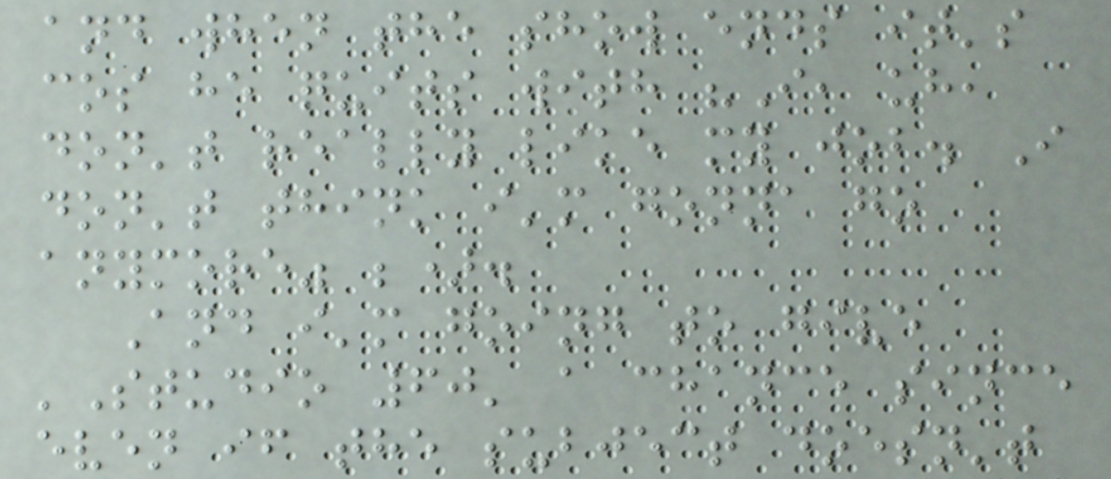and when the show ends it's
cos he quits with "I, uh,
don't really like my job. I
don't think i'm gonna go
anymore" ;).
And i'm going to give
'Studio 60' a chance since
even if the subject doesn't
